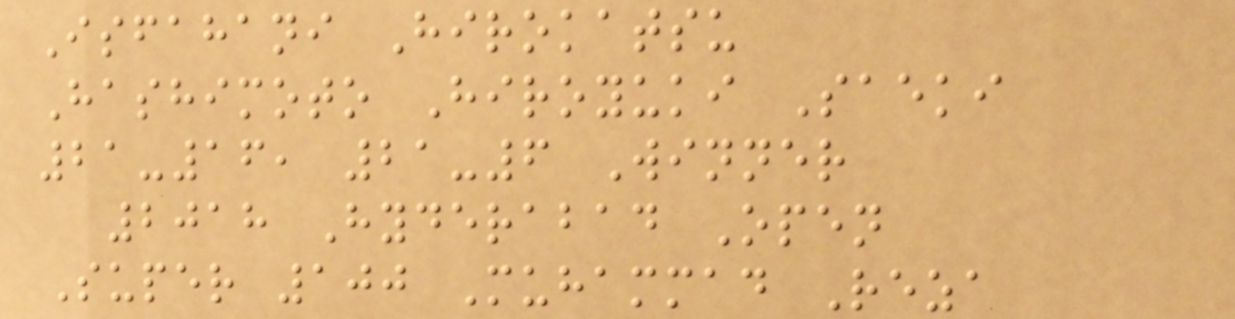Isfahani Hirokatsu
Hashimoto Hiroyuki Saeki
21-16, 21-6 Winner
2018 Hyderabad Open
Super 100 Muhammad Reza
